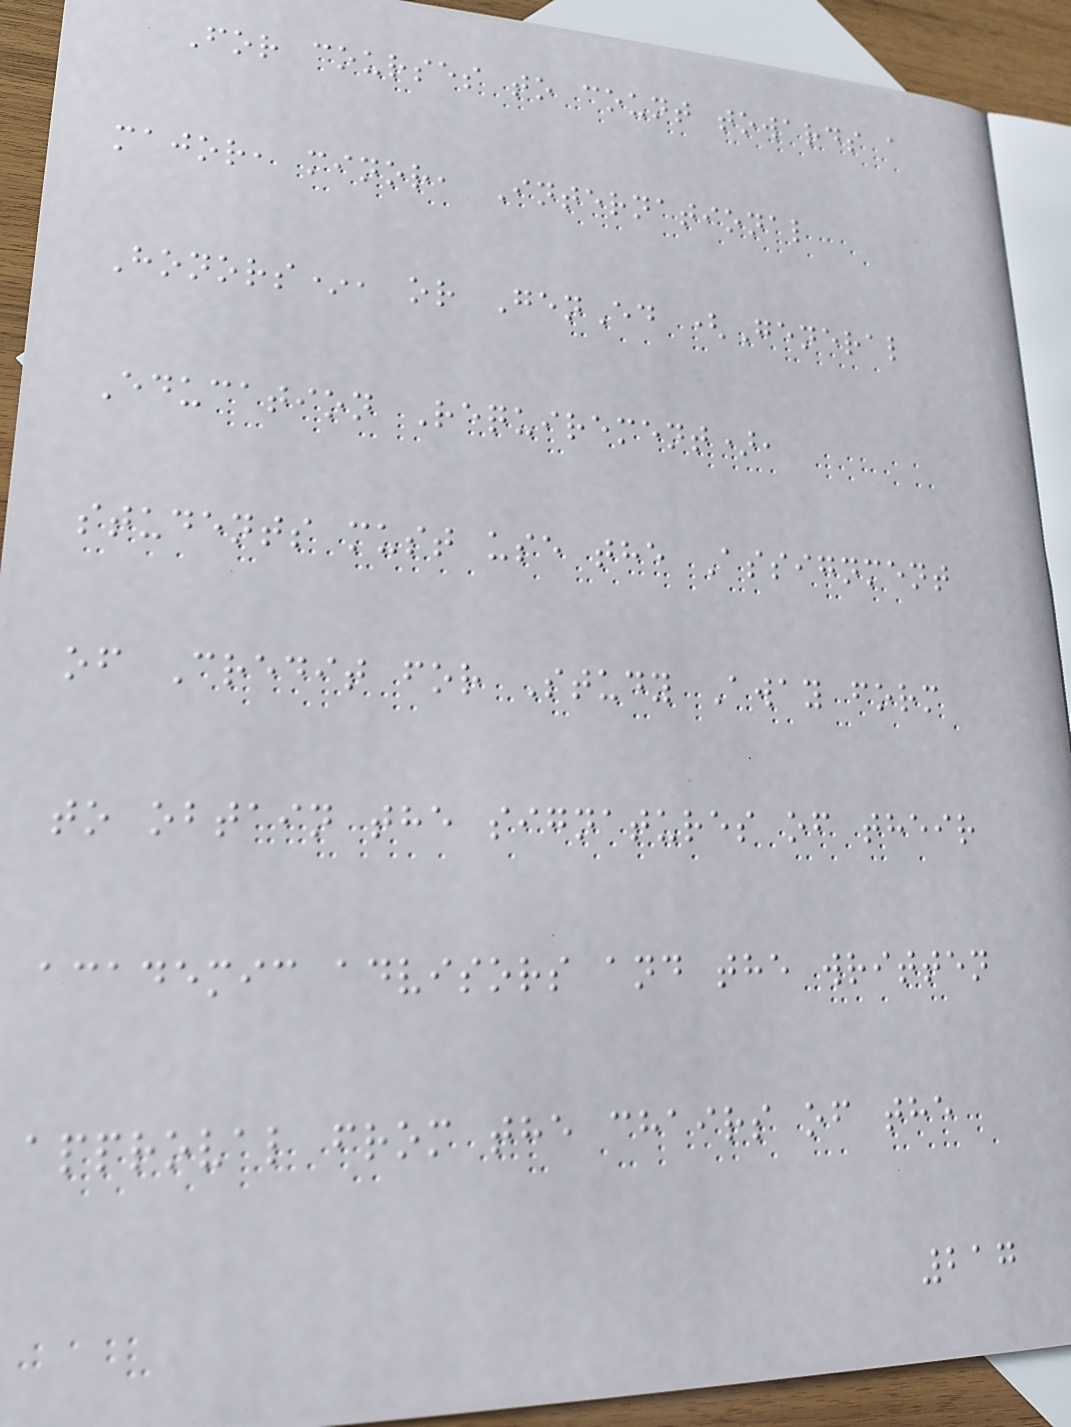For courses to count towards a
major, minor, International
Honors*, or GenEd (General
Education Requirement),
students must use the Assignment
of Credit for Study Away form
to obtain the signatures of their
academic advisors and the written
approval from the chairs of the
217
